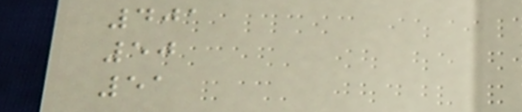401
50
51
